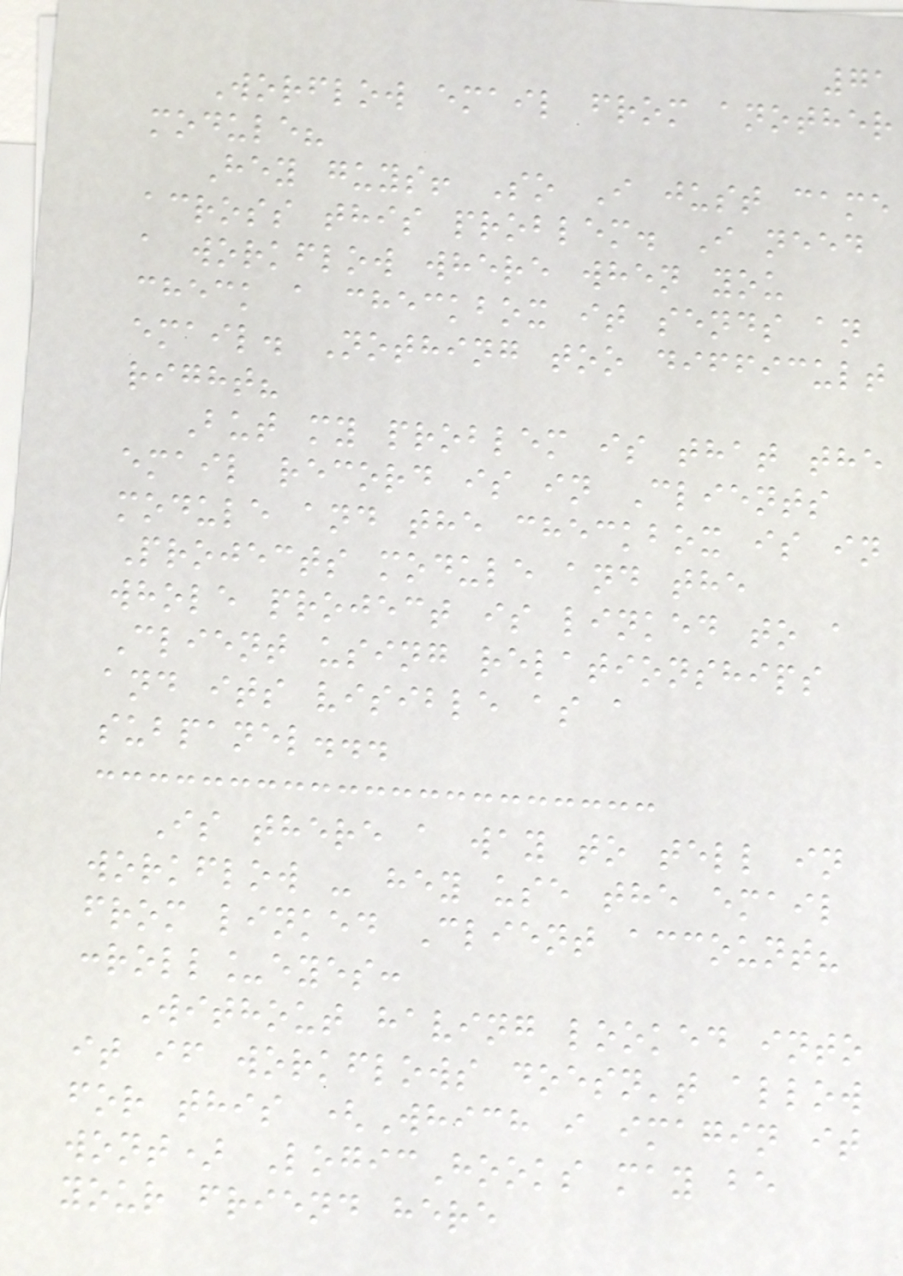71
Worflow email from another
module?
Hey guys! So I just came
across this problem. I need
a workflow where when you
check a checkbox it sends an
email. Nothing too difficult
right?
But my problem is that the
email record is in Clients
module and the checkbox is in
Projects module and the
whole project is linked to a
Client using relationships
and its visible as a
subpanel...
Is there a way to tell in
workflow - hey use the email
from linked Client account?
:roll_eyes:
Without having looked into
it if workflows doesn't allow
for this (Which i imagin it
wont) LogicHooks may be
your friend here
